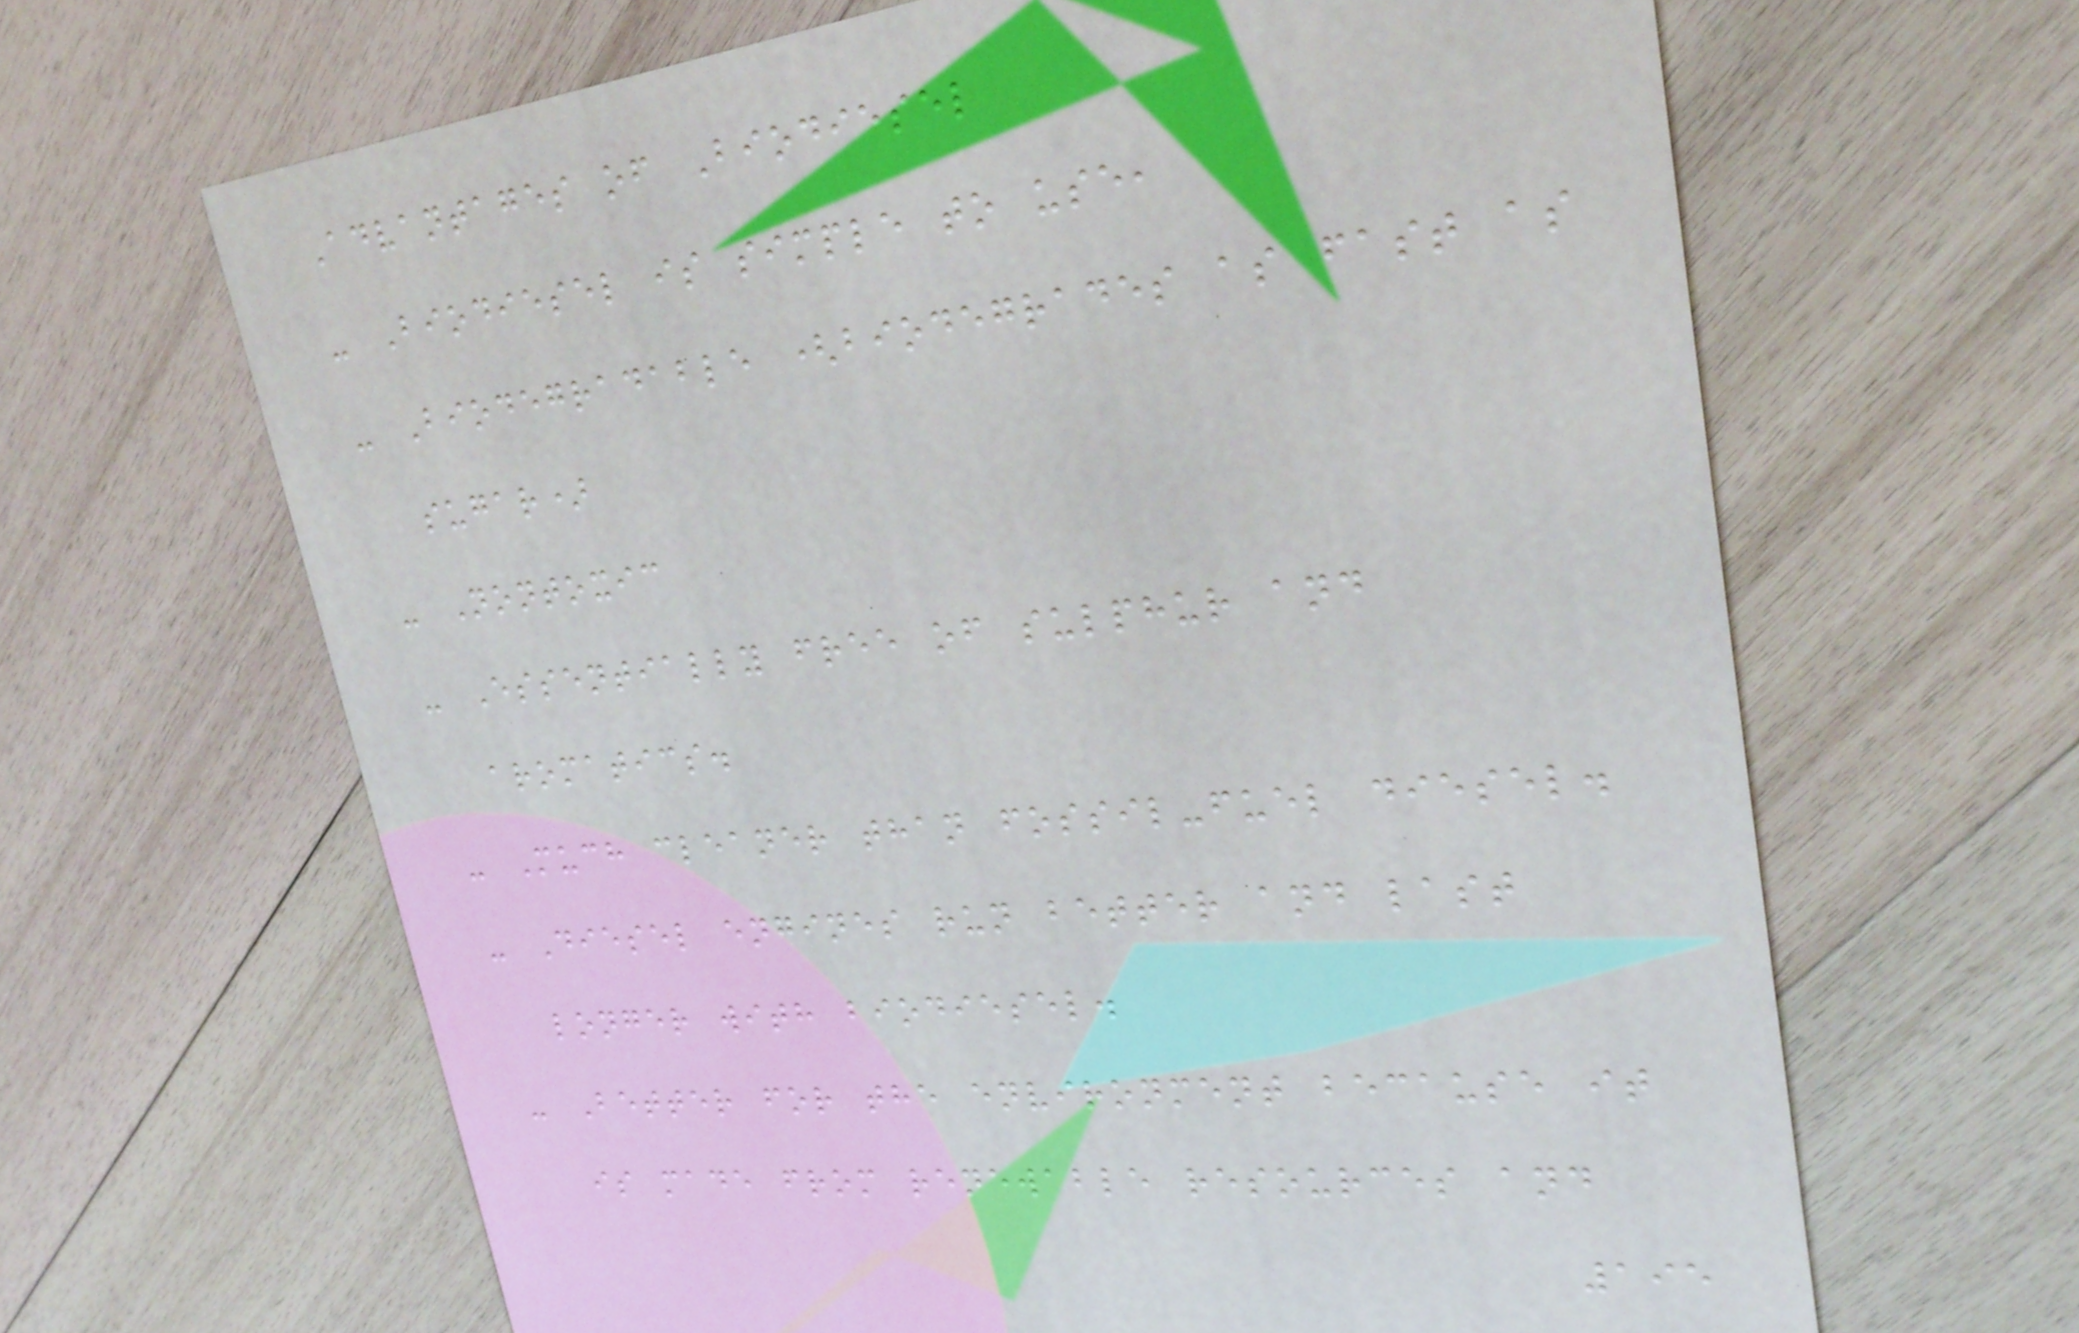Advantages of Biodiesel
- Biodiesel is simple to use,
- Biodegradable (biodegrades as fast as
sugar)
- Nontoxic
- Essentially free of sulphur and
aromatics.
- Much cleaner than fossil-fuel diesel.
- Diesel engines run better and last
longer with biodiesel.
- Better for the environment because it
is made from renewable resources and
195
